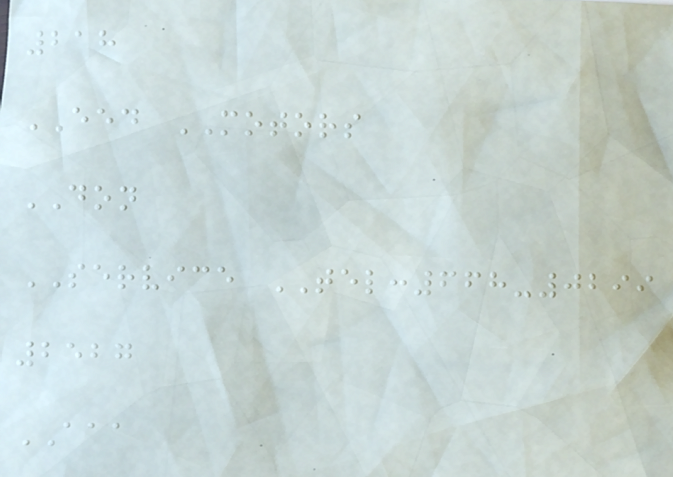218
EED MOTORS
DON
SERVICE TEL:668-0299
2527
AAA
